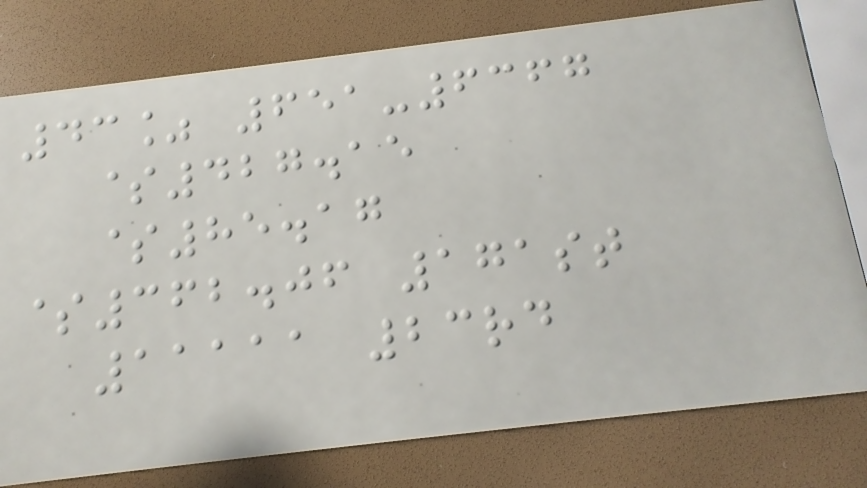43% 651-6367
$427.15
$85.17
$362.06 171st
11111 23rd
